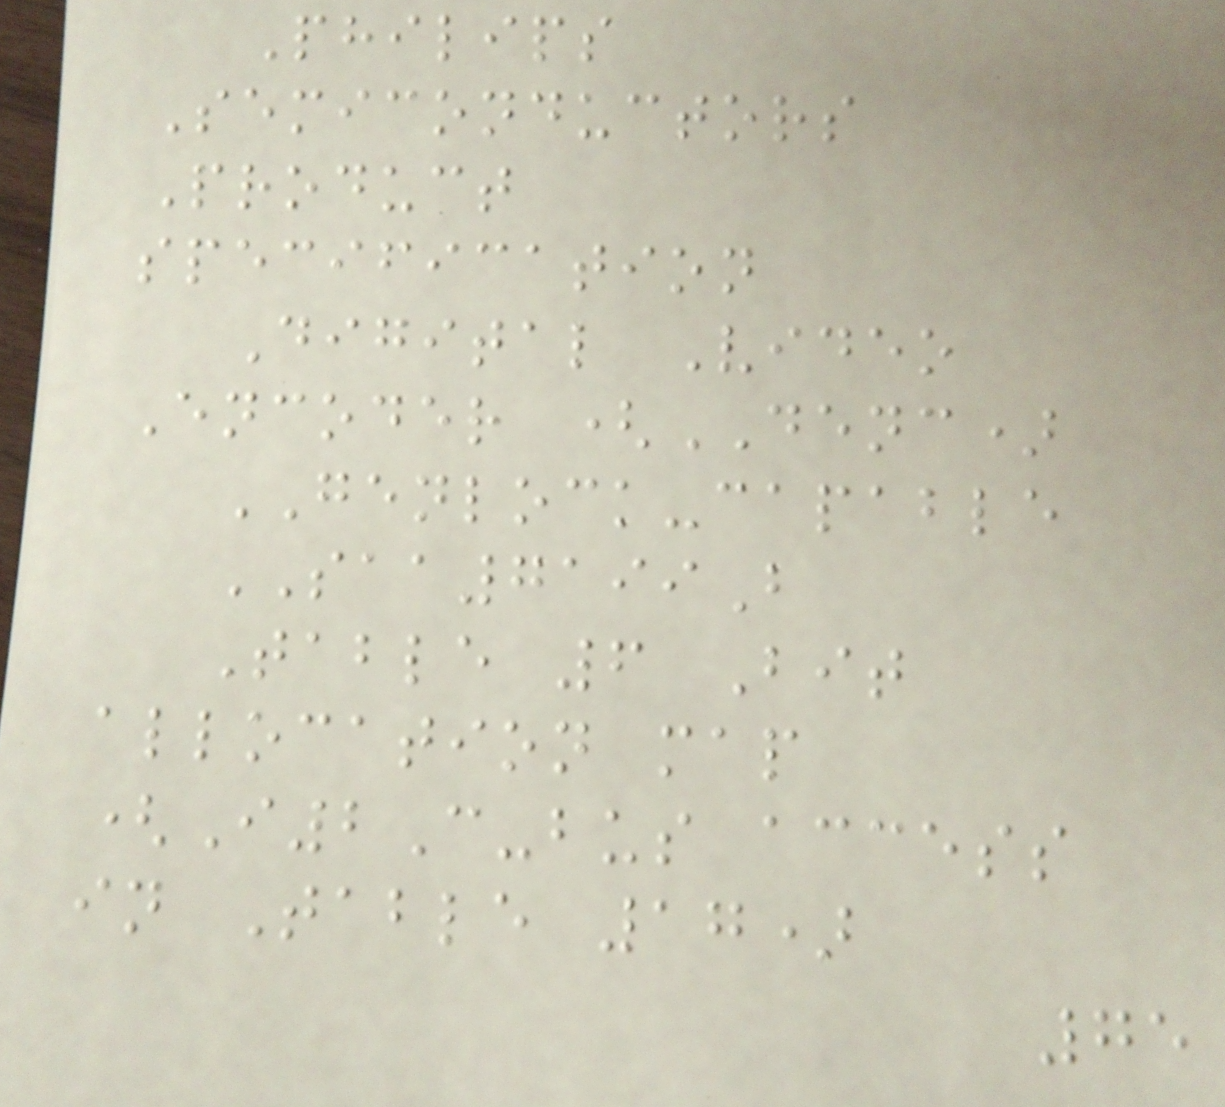Philips
Semiconductors
Product
specification
Digital Video
Encoder (DENC)
GENLOCK-capable
SAA7199B
Table 6 Bit
allocation map
(I2C-bus access
in Table 17)
75
